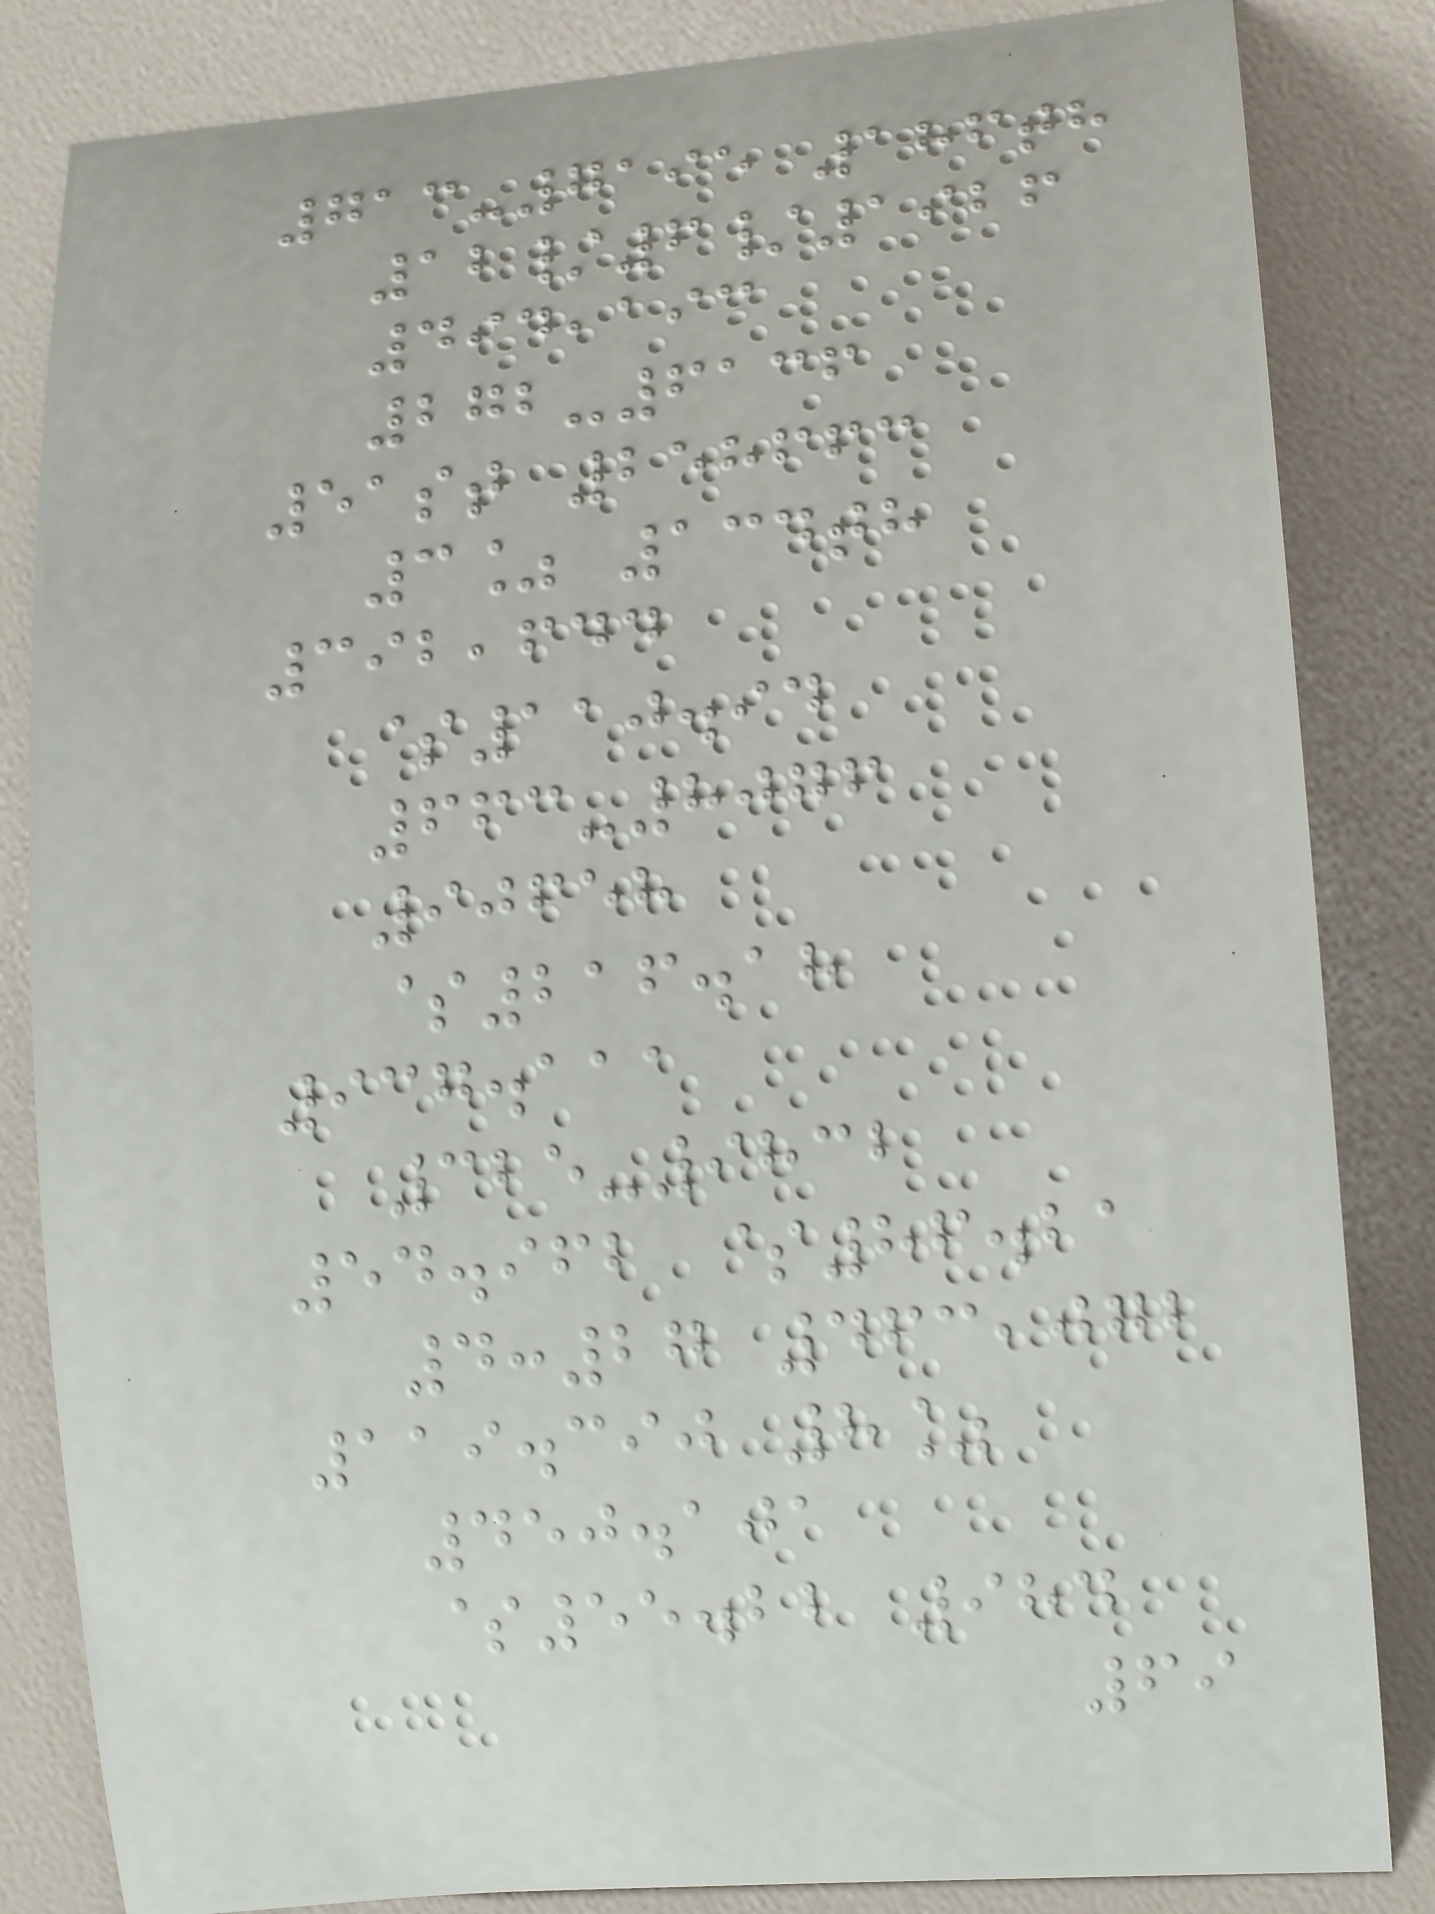713-7195 186th
12/6/1926
494,193
272-6136
51st 258663
3% 134th
392,644
$110.94
663-8076
90658
$216.18
937.111
325-9832
54.962 $86.21
4:27 463,072
119.390 8%
450.101
$55.22 984
69
